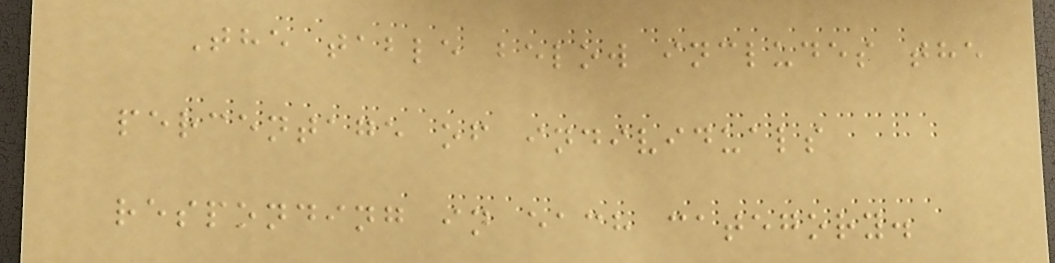The table below includes the
percentage of individuals
responding in each category.
